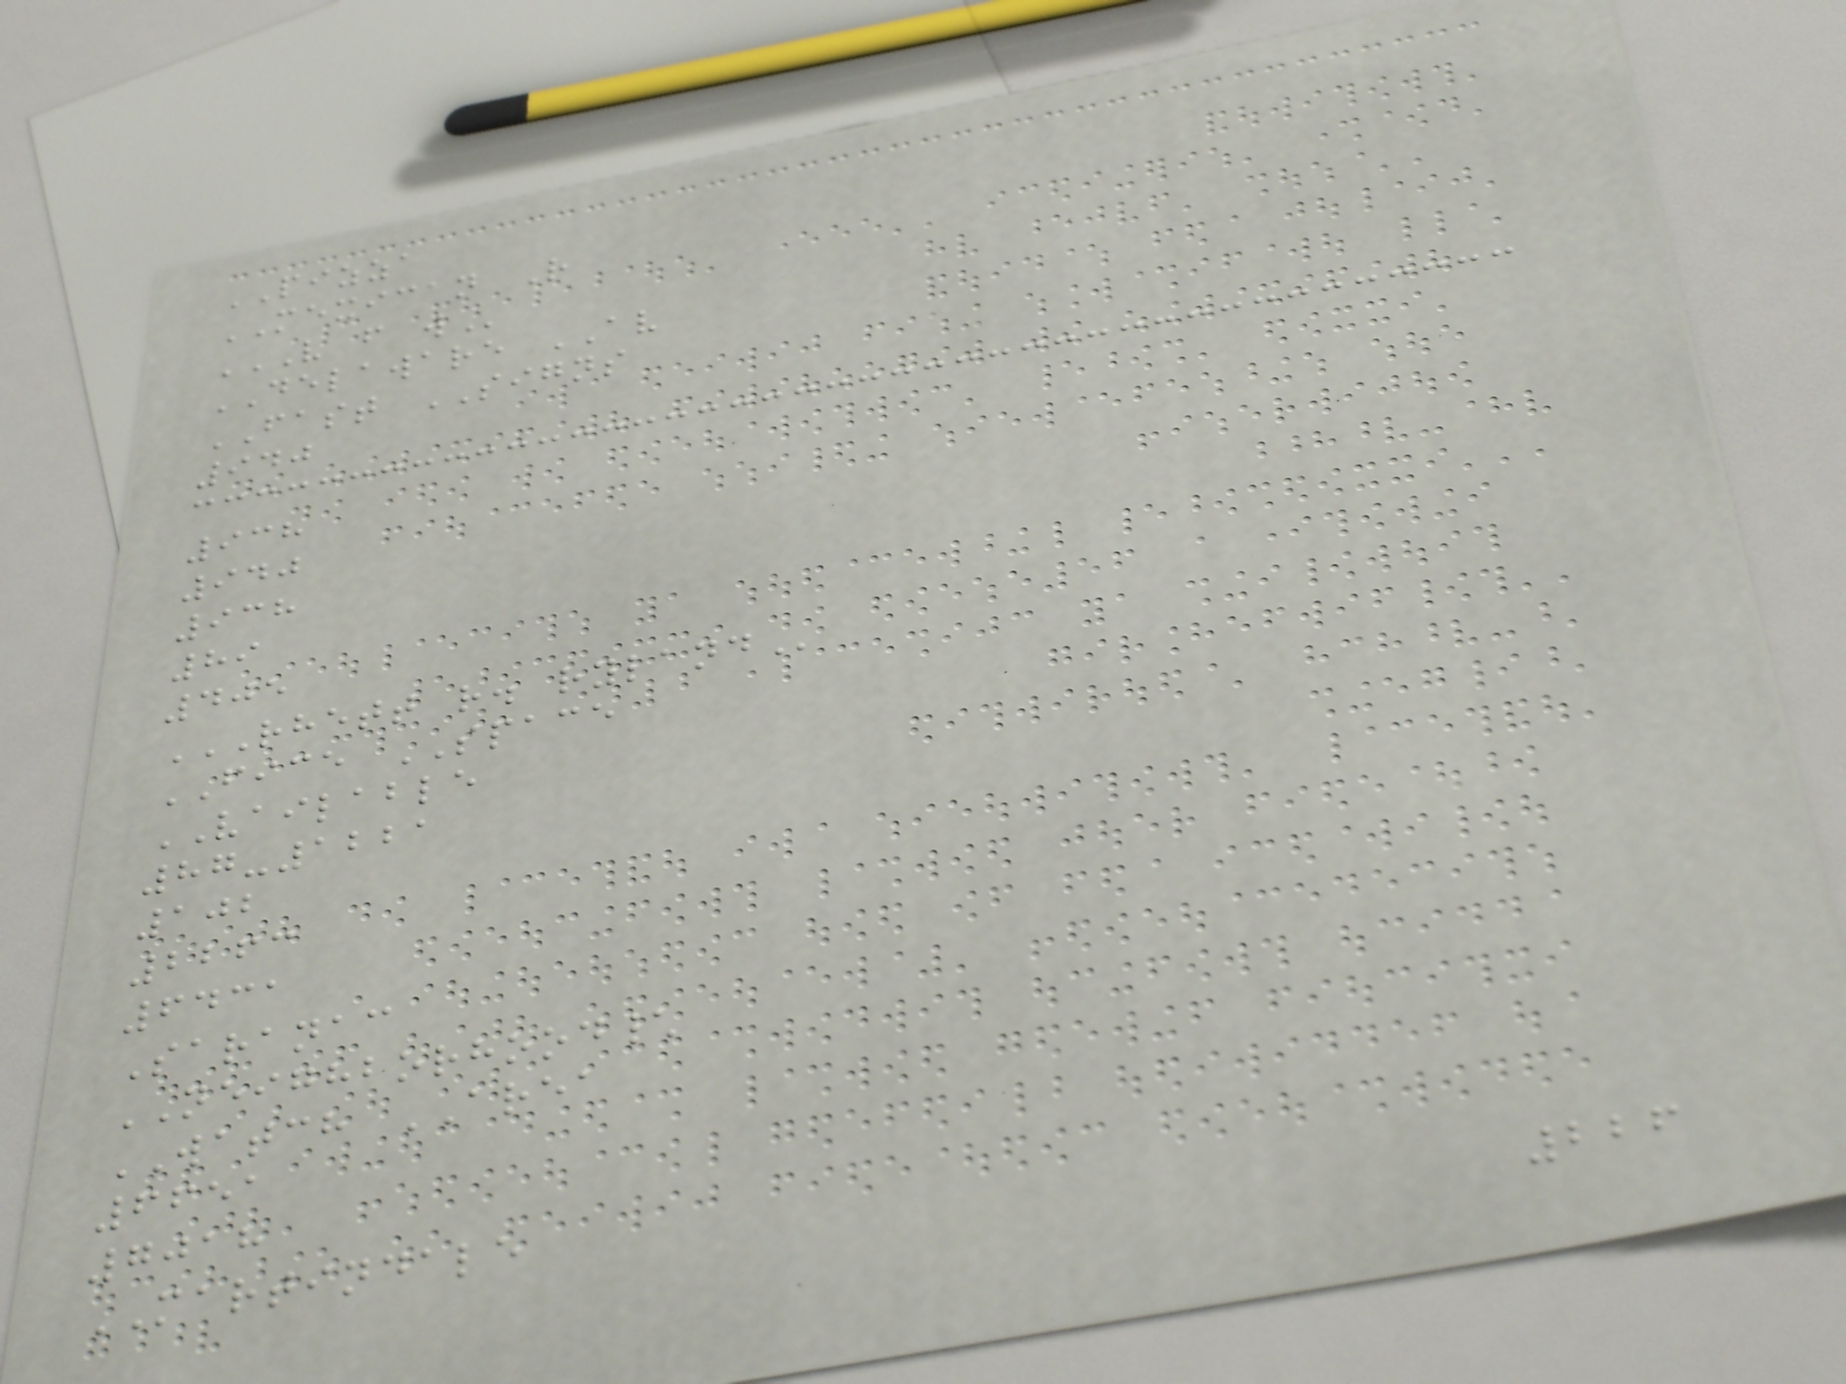PIZZA
MEXICAN R
V F W
DELAWARE AV
FAST SIGNS
940
938
940
938
89
405
RHETT R. RYLAND
FICE SPACE
VAILABLE
87-1221
102
2263
6431
Saranac
NEIGHBORHOOD\
WATCH AREA
6651
7018
MARTINDALE
226
